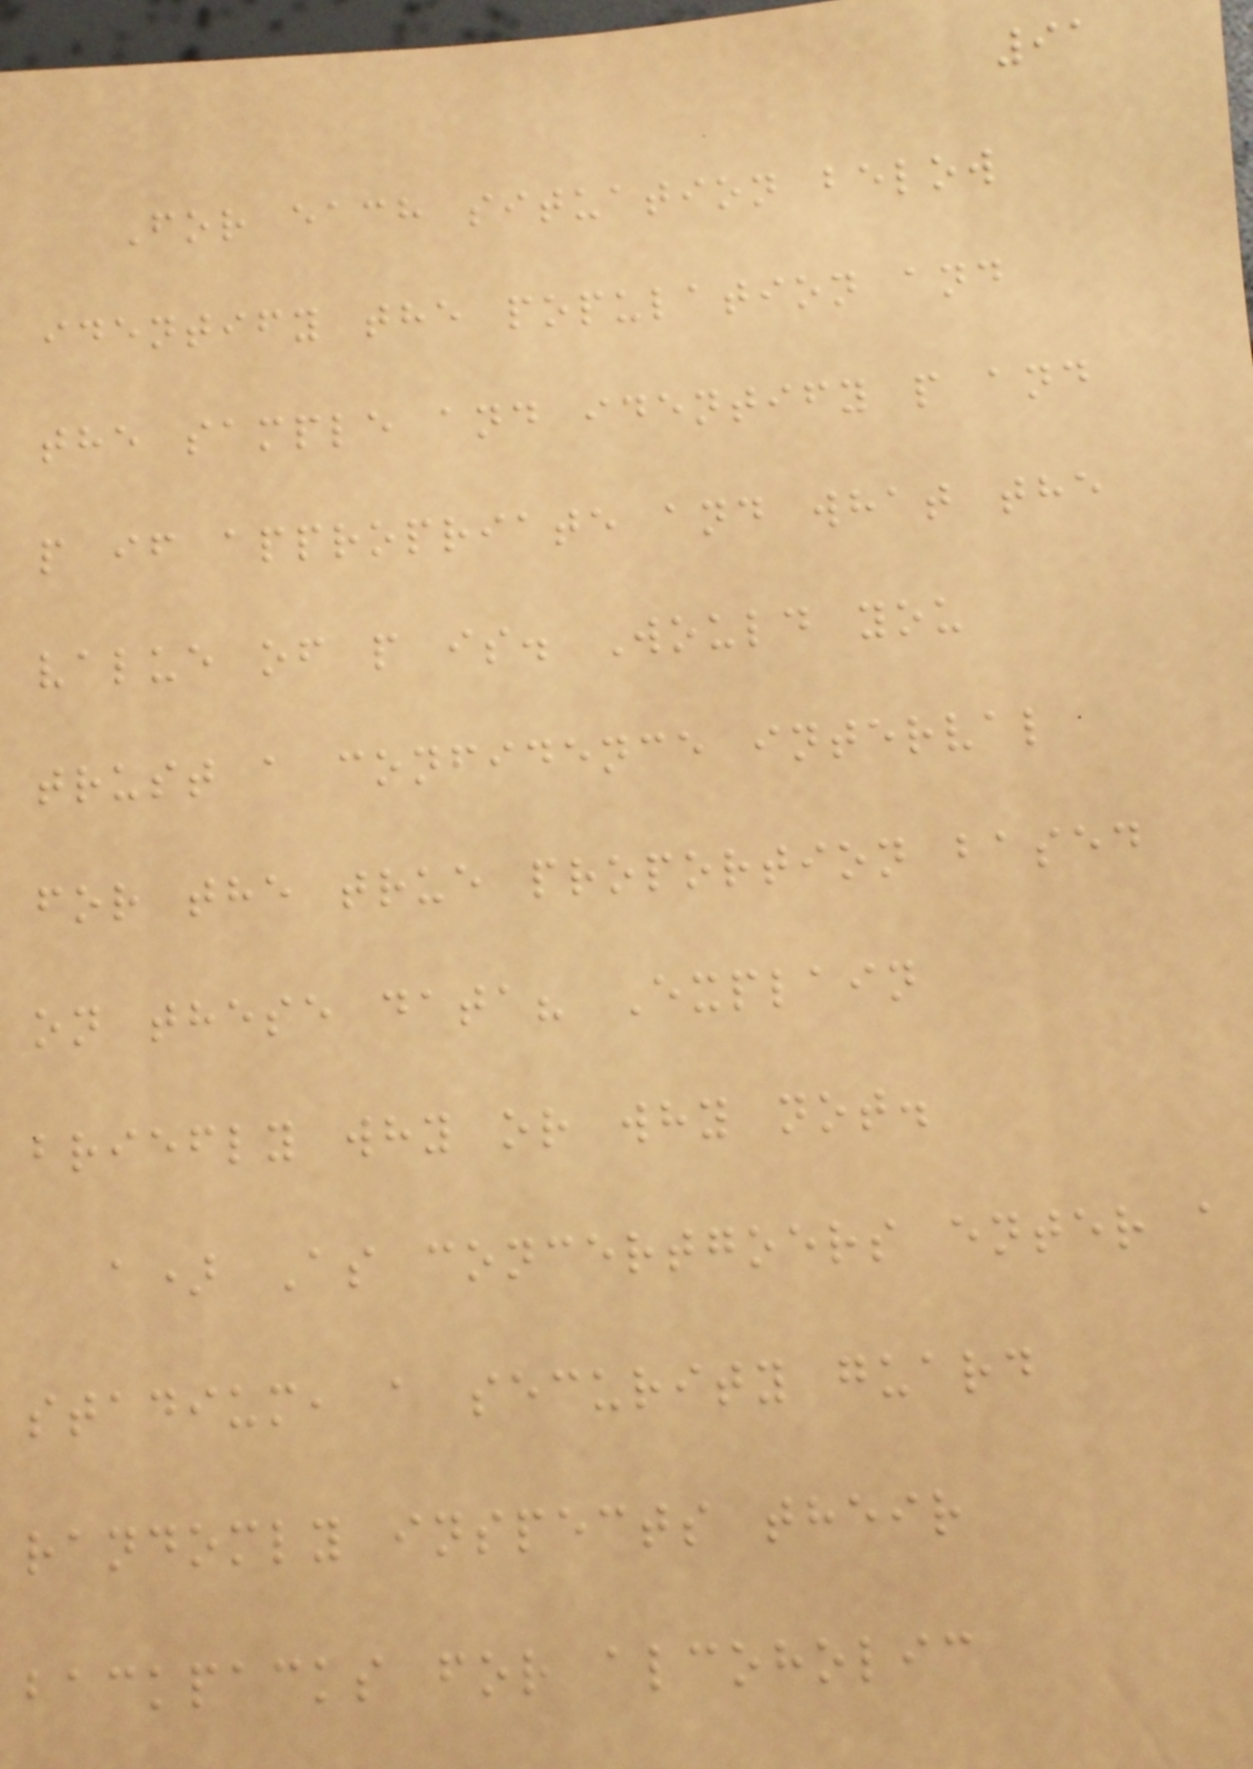91
For each situation below
identify the population and
the sample and identify p and
p if appropriate and what the
value of p is. Would you
trust a confidence interval
for the true proportion based
on these data? Explain
briefly why or why not.
a) As concertgoers enter a
stadium, a security guard
randomly inspects their
backpacks for alcoholic
